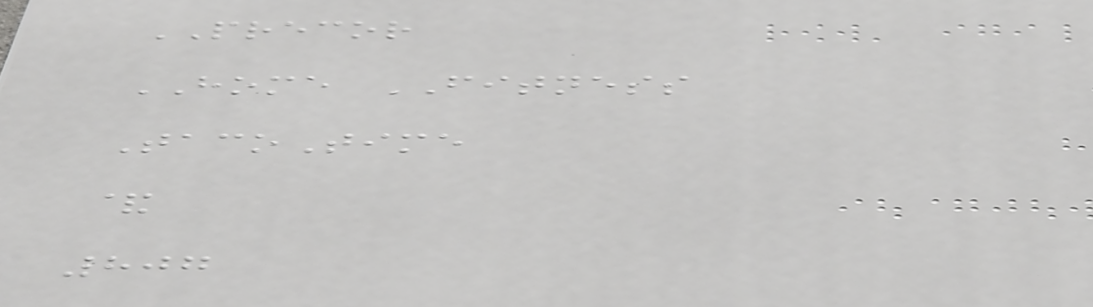PRECOR
HOME FITNESS
TacoTime
&
807
